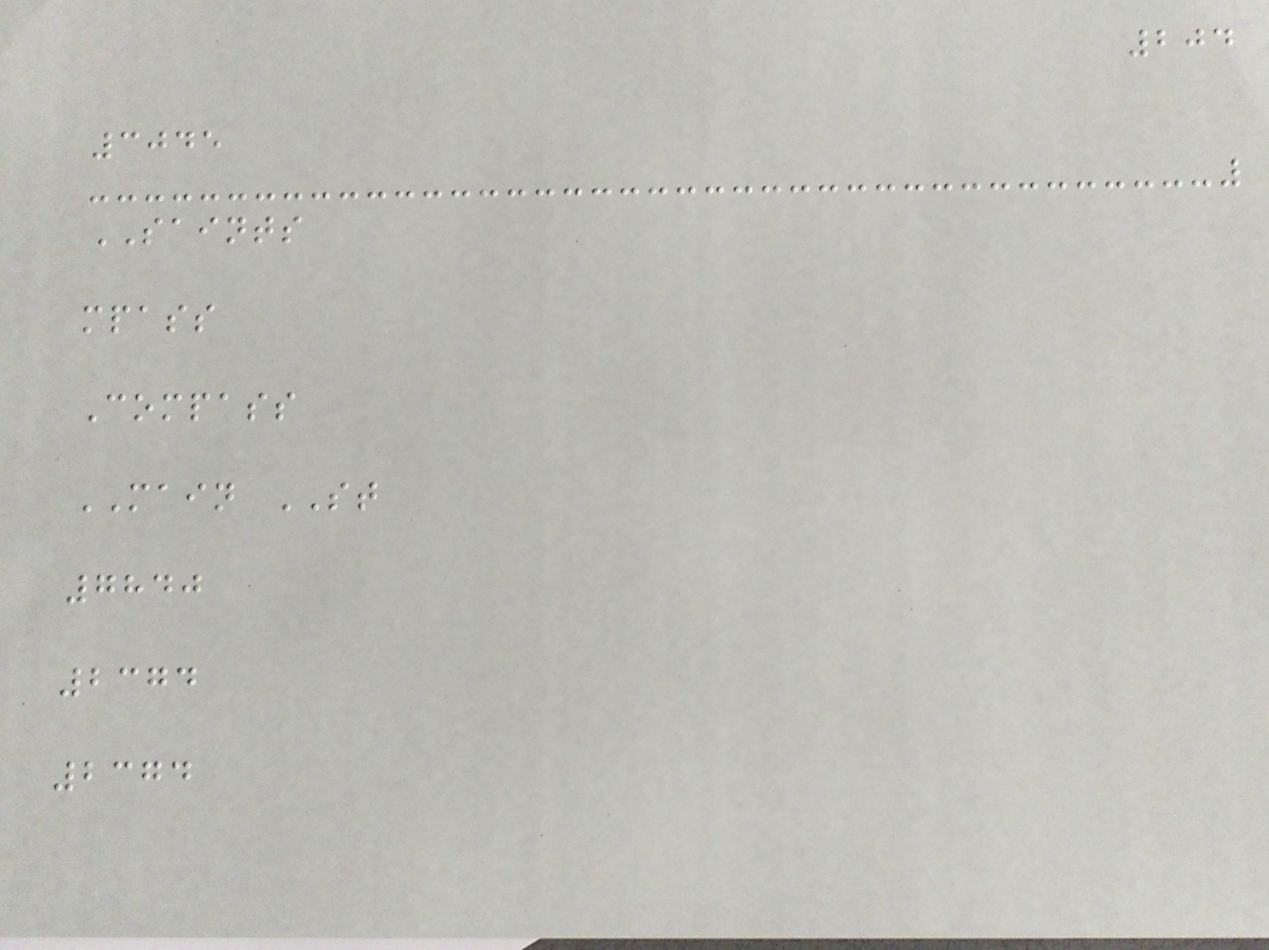204
3045
SAINTS
mpass
Compass
MAIN ST
7840
2374
2374
